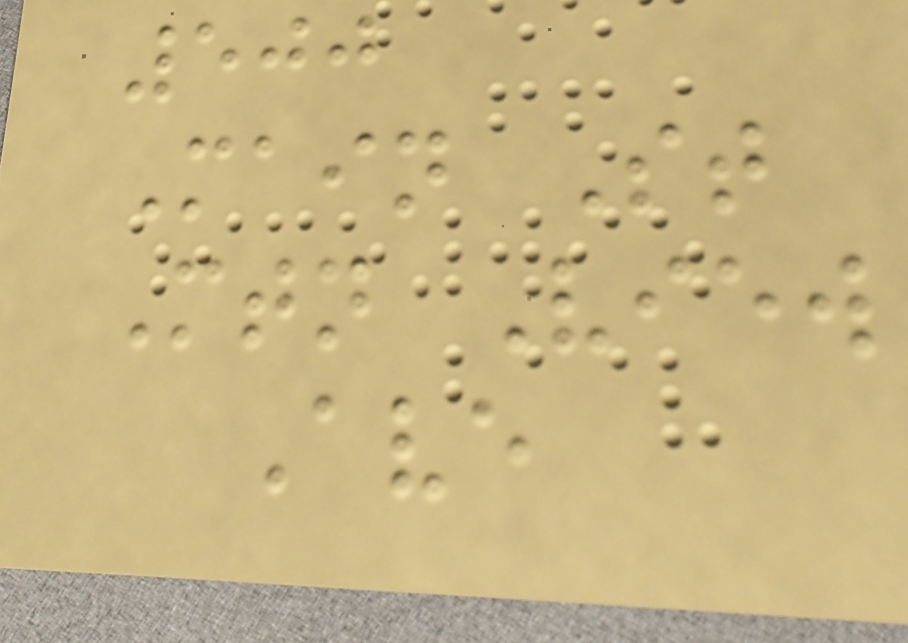500
Main St
Mtn View
Ave
